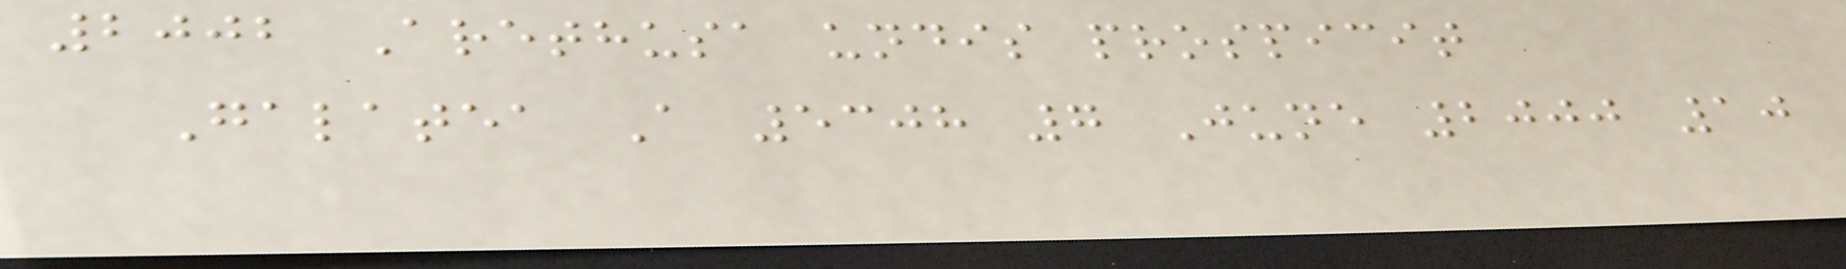2002 Arethusa undis prospicit
Galatea A 5308 7 June 2000 10
